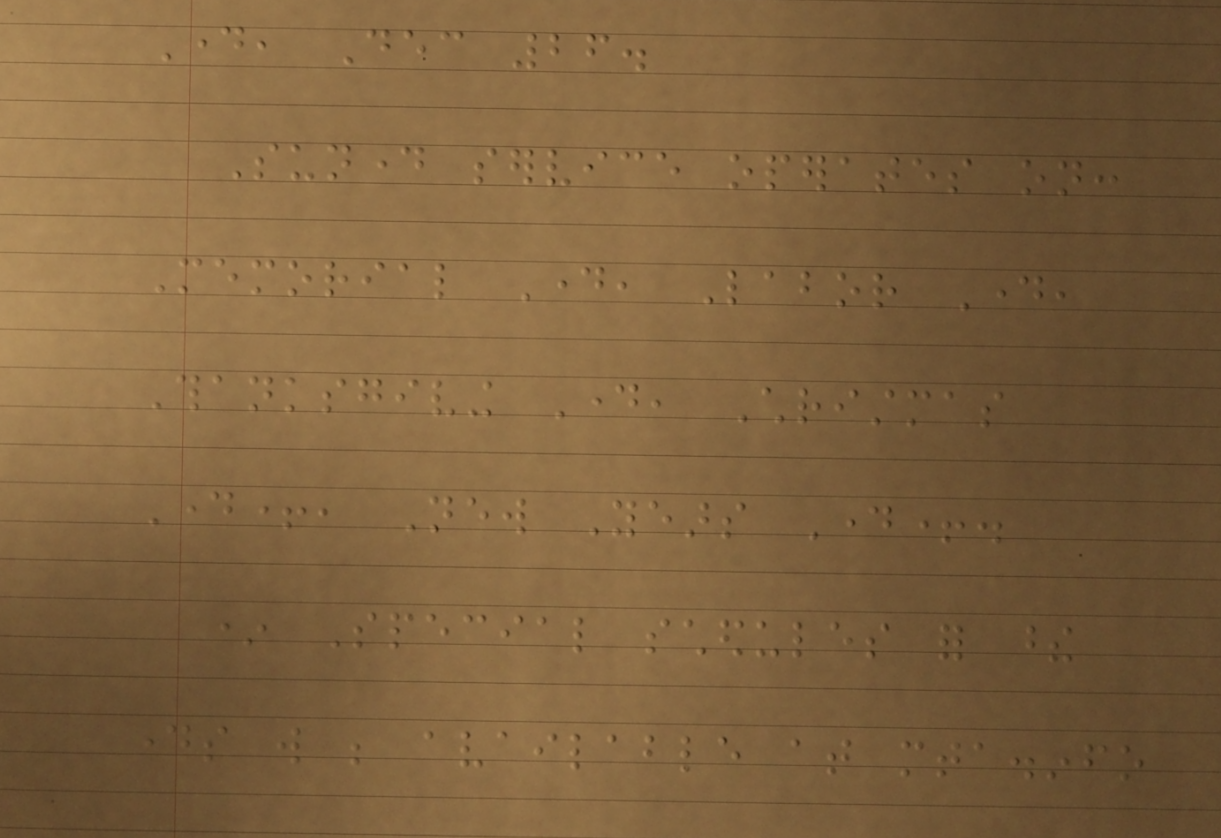Day, Dec 26.
Sunday service operates on:
Memorial Day, Labor Day,
Thanksgiving Day, Christmas
Day+, New Years Day+.
* Special schedules for these
days will be available at mta.info
